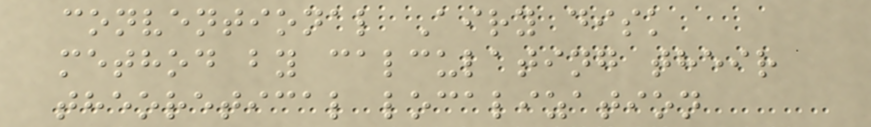conventional Airy disk
method by calculating their
theoretical localization
